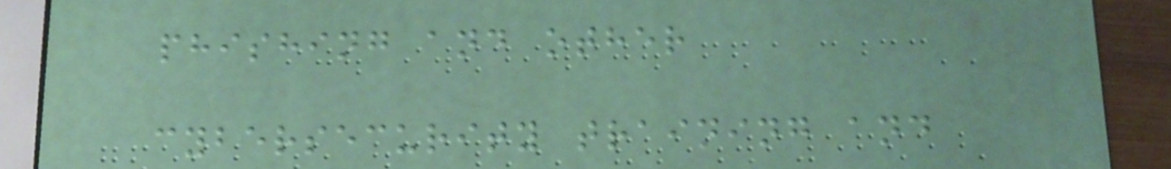phishing and other
cybersecurity training and
